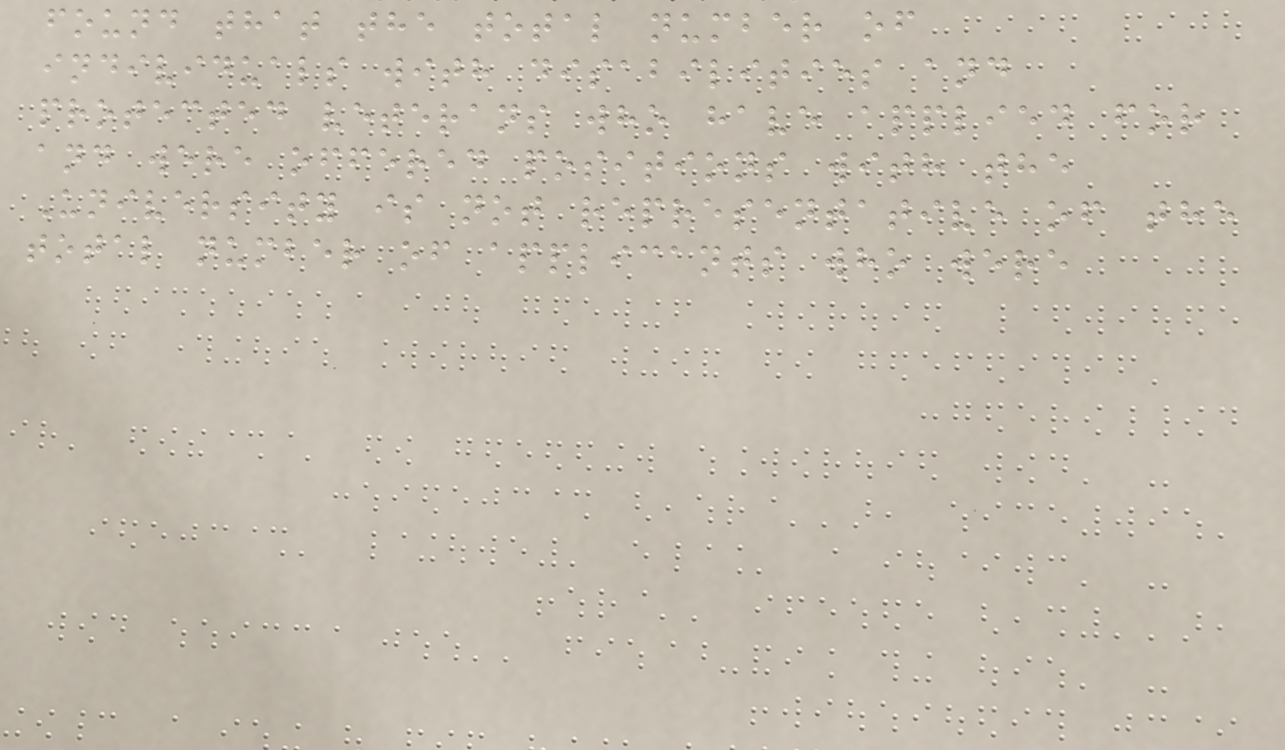found that the total number of
individuals with disabilities and
protected veterans who have applied for
and were offered positions with the
University is not representative of the
total number of applicants who were
